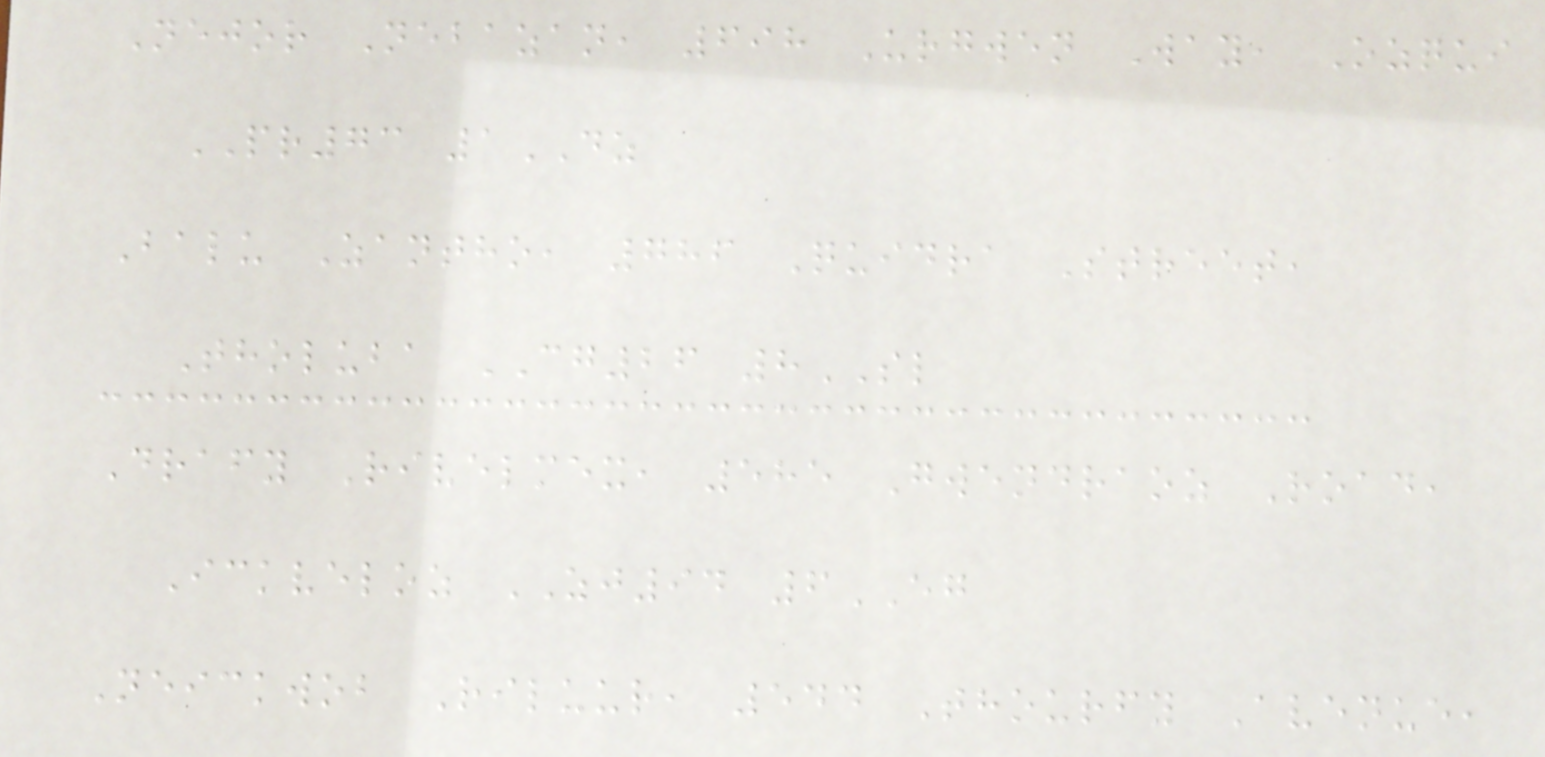Nejor Nebazan, 698 Urgwen Way, Ozqui
PR73 1DZ
Balu Zantho, 786 Quidra Street,
Tholuba CG26 8SL
Drafy Rivelmex, 585 Gwendraoz Road,
Ickveloz ZJ94 6EG
Neickwob Riluur, 544 Thourfy Avenue,
